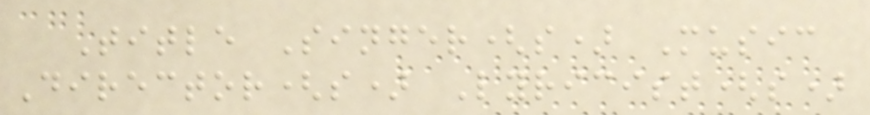Title Singer(s) Music
Director(s) Lyricist(s)
